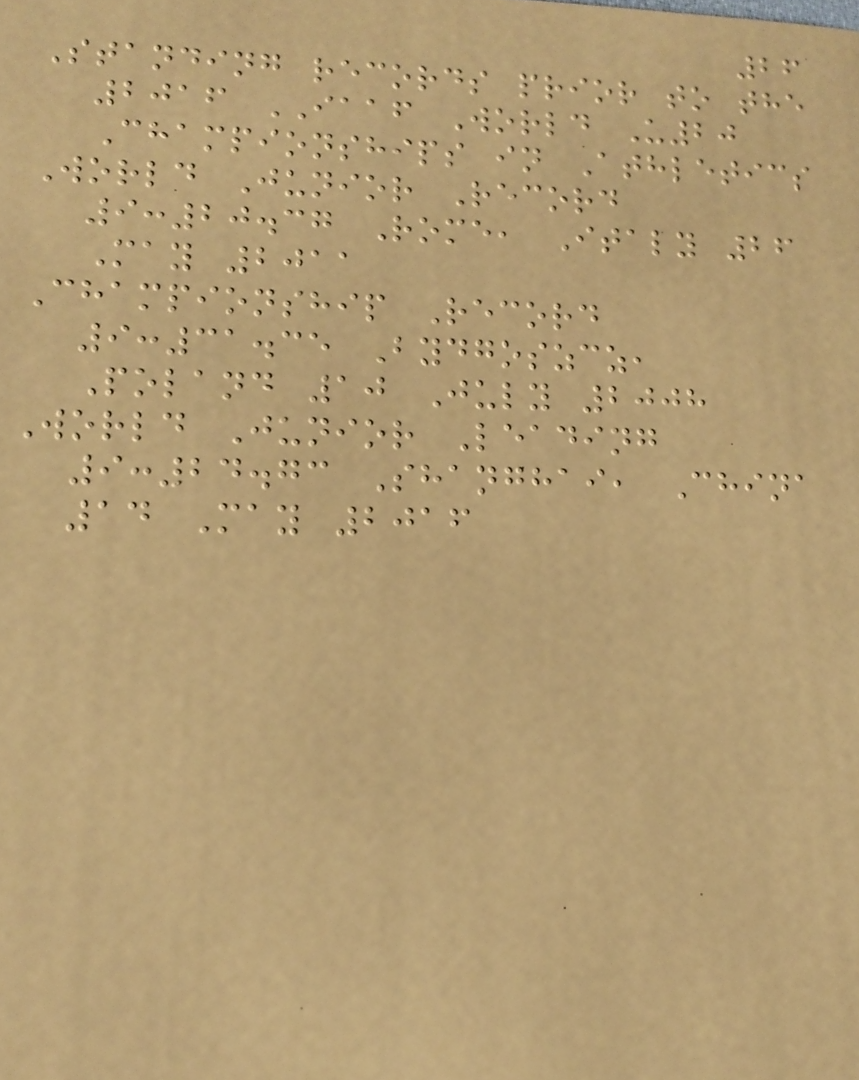26
Standing records prior to the
2016 IAAF World U20
Championships in Athletics
World Junior Record
9:20.37 Rome, Italy 26
May 2011
Championship Record
9:31.35 Bydgoszcz,
Poland 10 July 2008
World Junior Leading
9:24.73 Shanghai, China
14 May 2016
